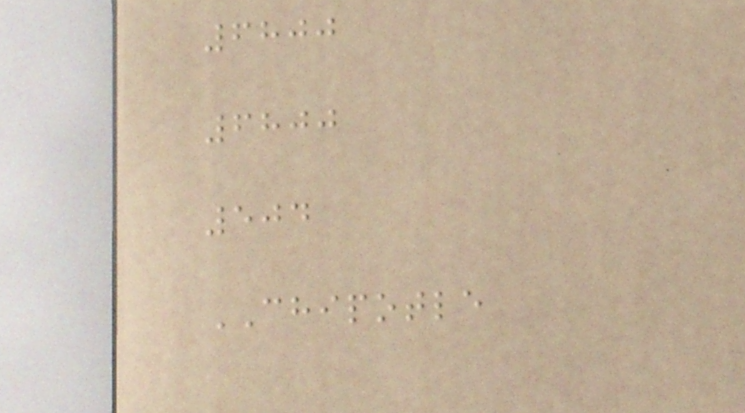6800
6800
504
CHIPOTLE
